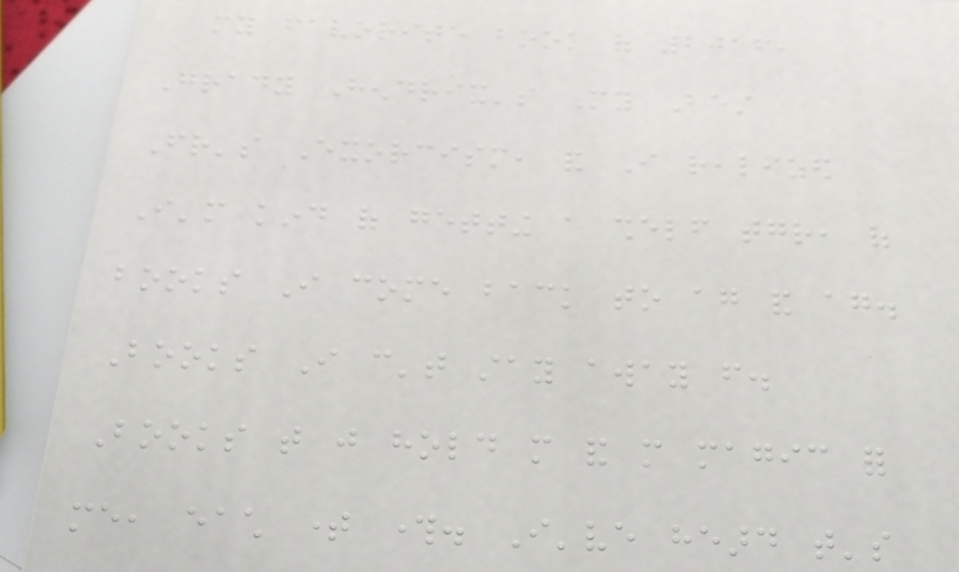my favorite book of 2016,
Grady Hendrix's My Best
Friend's Exorcism, and I realized
I'm kind of getting a shelf together, of
books I come back to again and again.
Books I can't stay away from.
Books that just hold more and more magic for
me, each time through. I've heard that's
